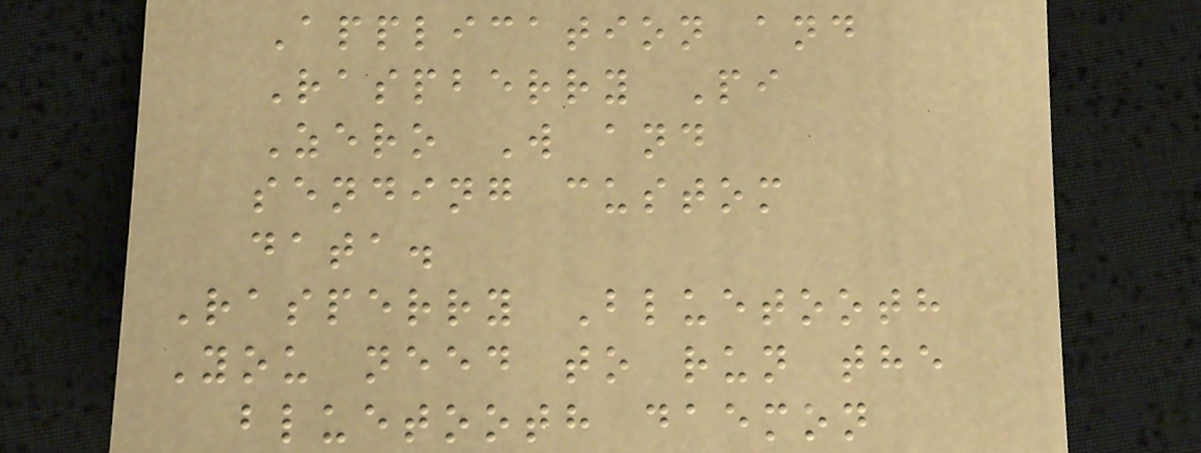Application and
Raspberry Pi
Zero W and
sending custom
data.
Rasperry Bluetooth
You need to run the
bluetooth daemon
